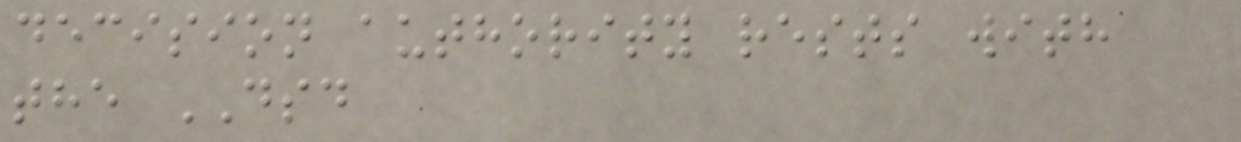decision authority rests with
the DSD
